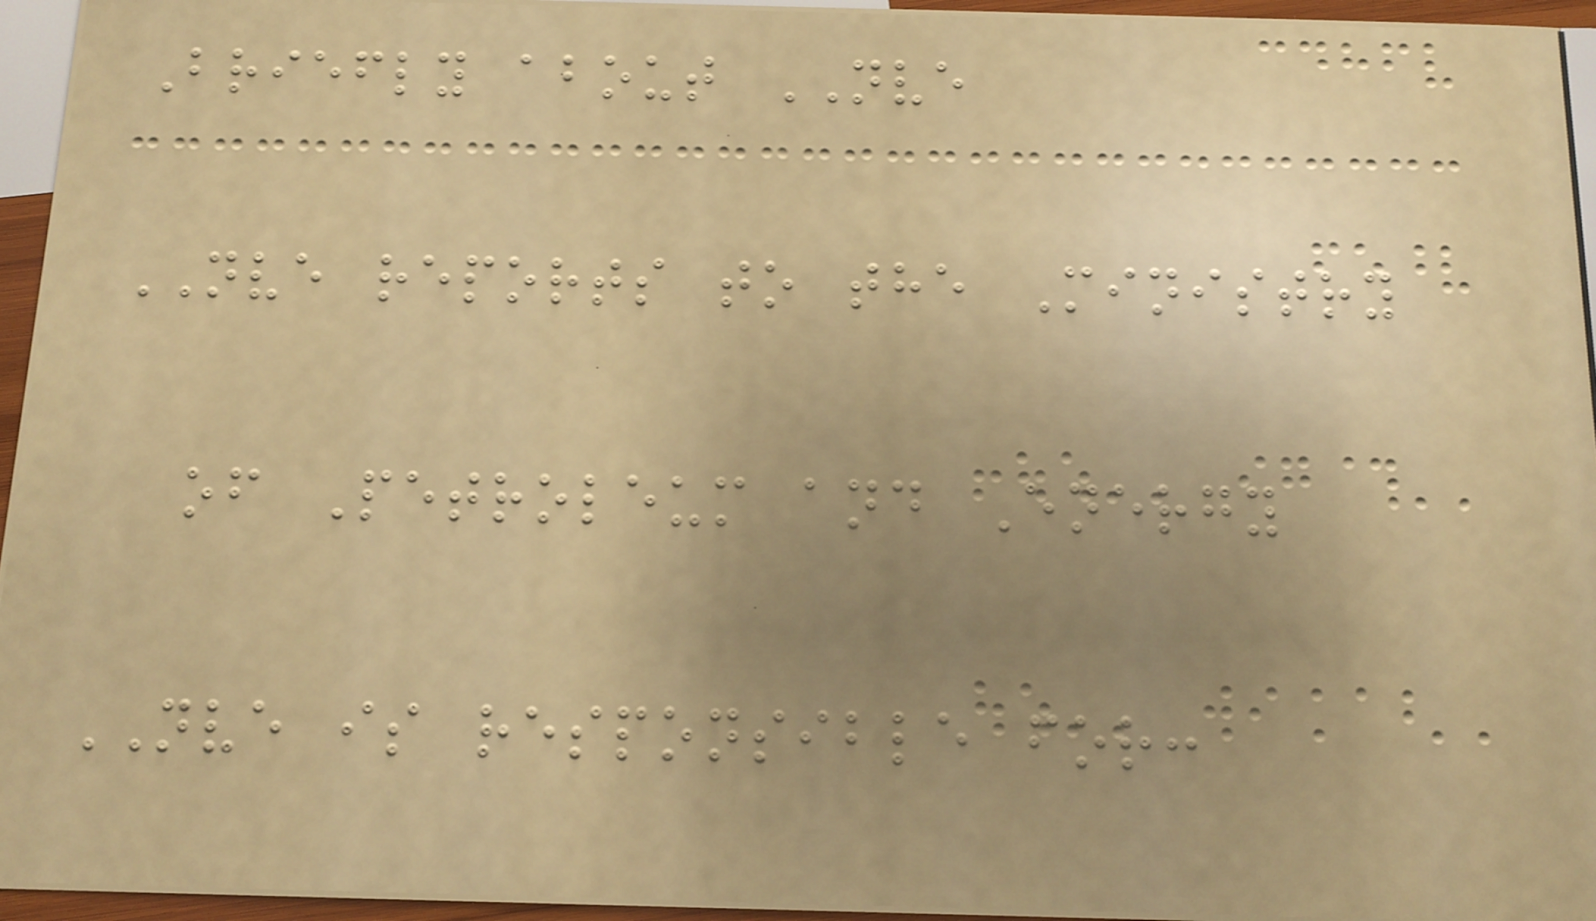Briefly about NVE
NVE reports to the Ministry
of Petroleum and Energy
NVE is responsible for:
